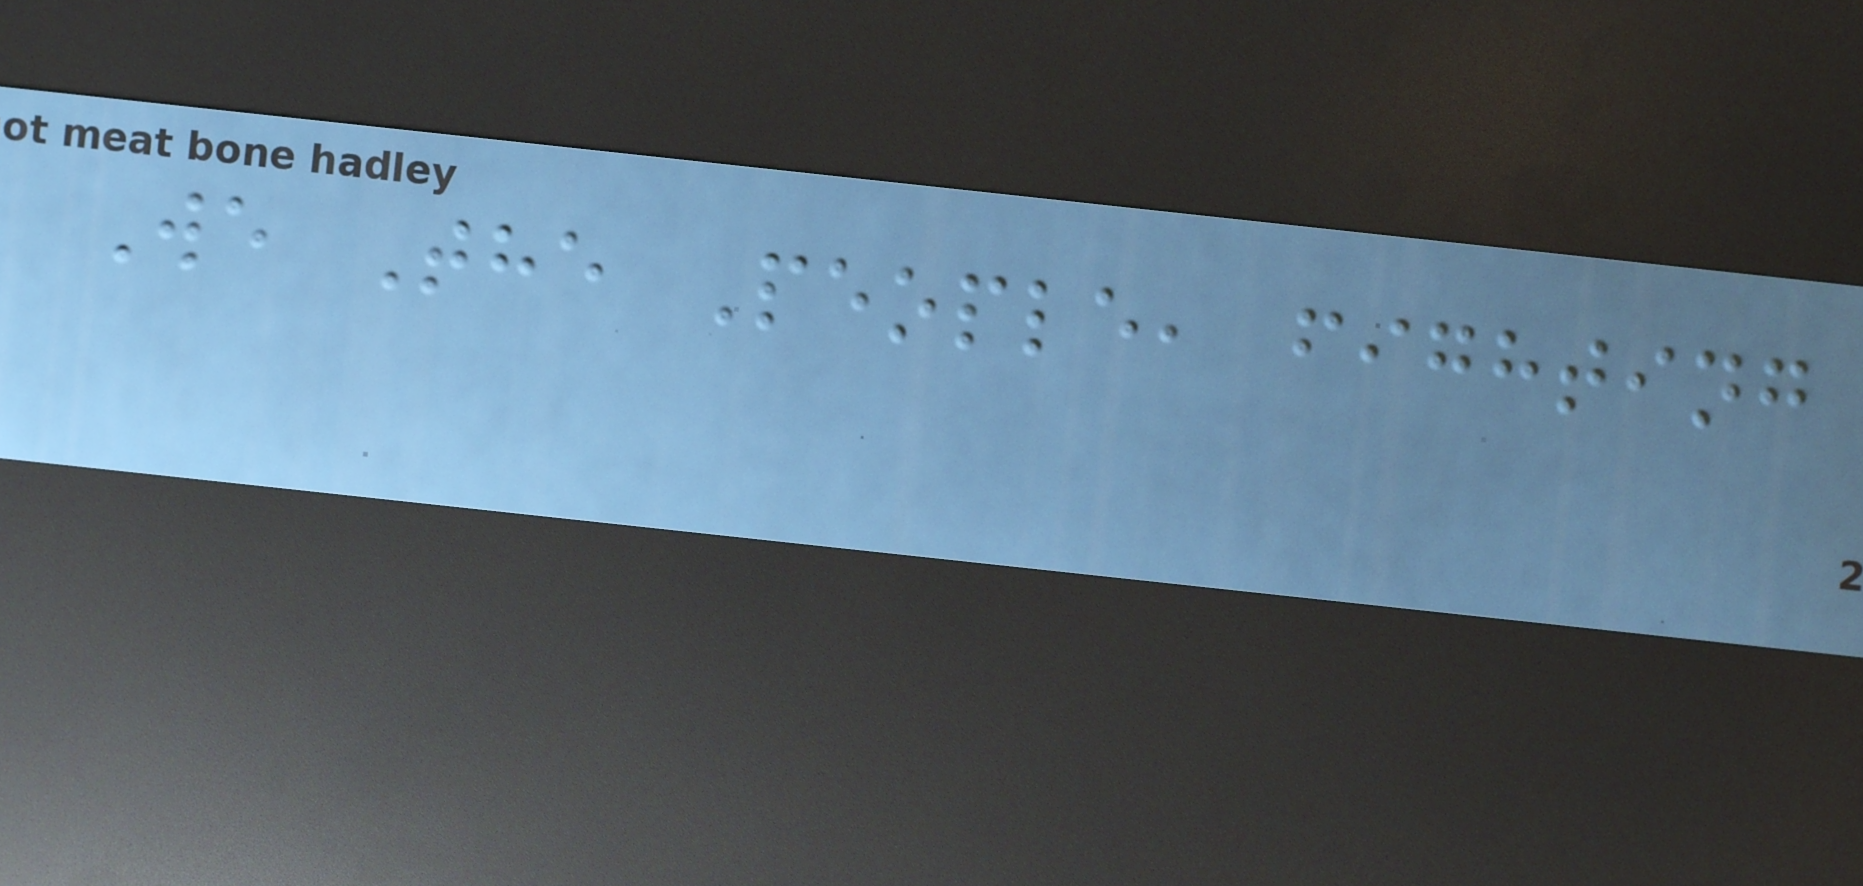We The People, fighting
